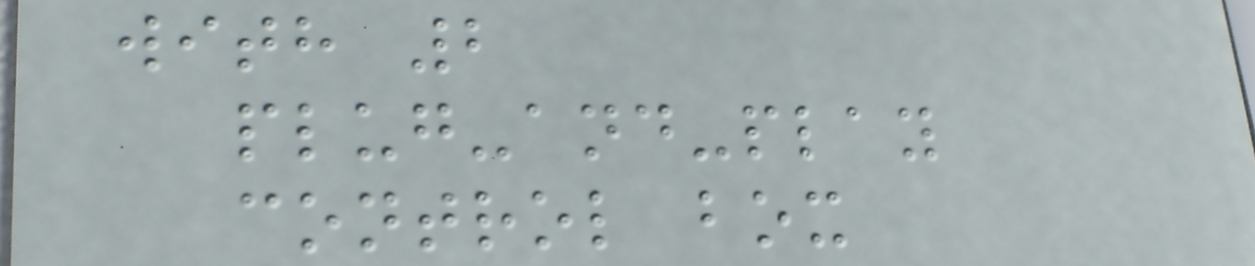with 2
plug-and-play
control box
